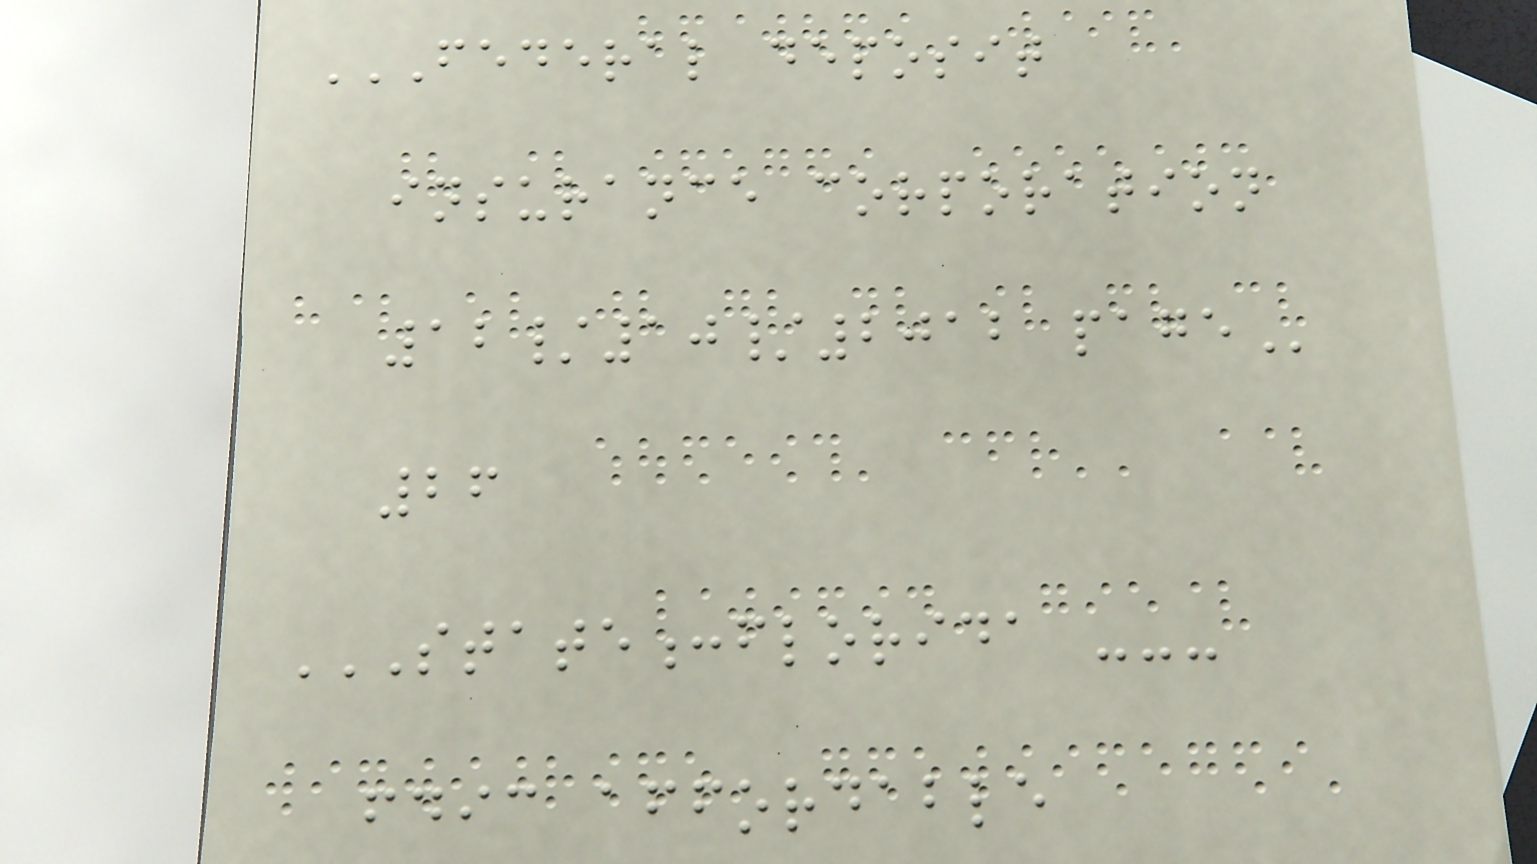FEDERAL DEPOSIT
INSURANCE CORPORATION
12/10/2012 PAGE
26
STATE:FLORIDA ---
FDIC AFFORDABLE
